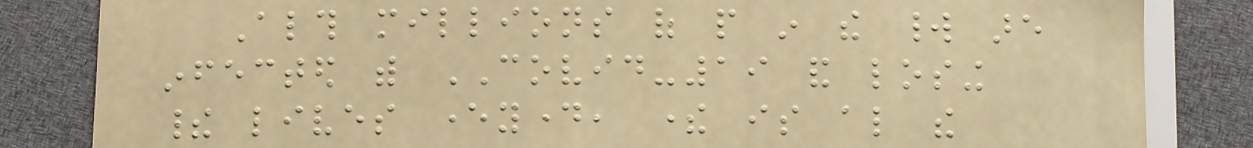Although millions of people in the world are
infected with COVID-19 and losing
their lives everyday, there is also the
